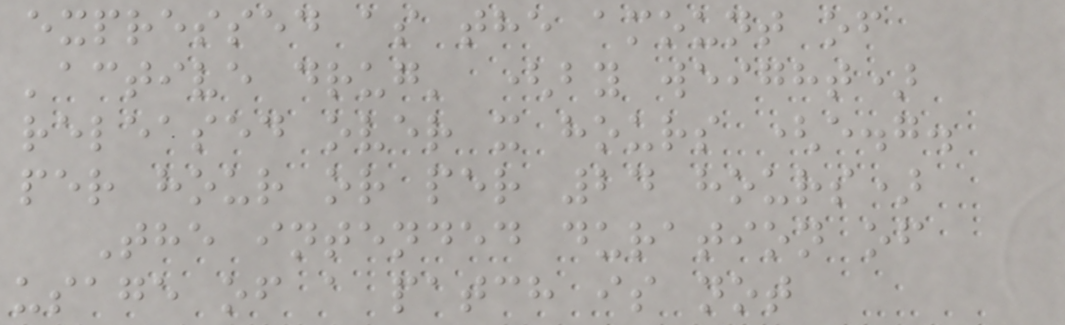expressed as the amount of
'active drug' (by weight)
released over x hours (e.g.
per hour or per 24 hours)
The intended duration of
usage of a patch is not
